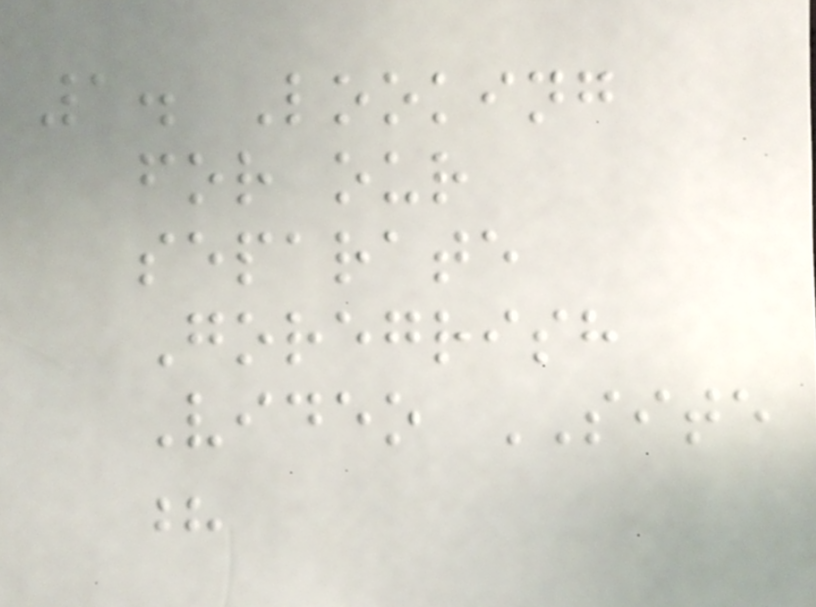1. Looking
for our
separate
Goregrish
Video SITE
?
